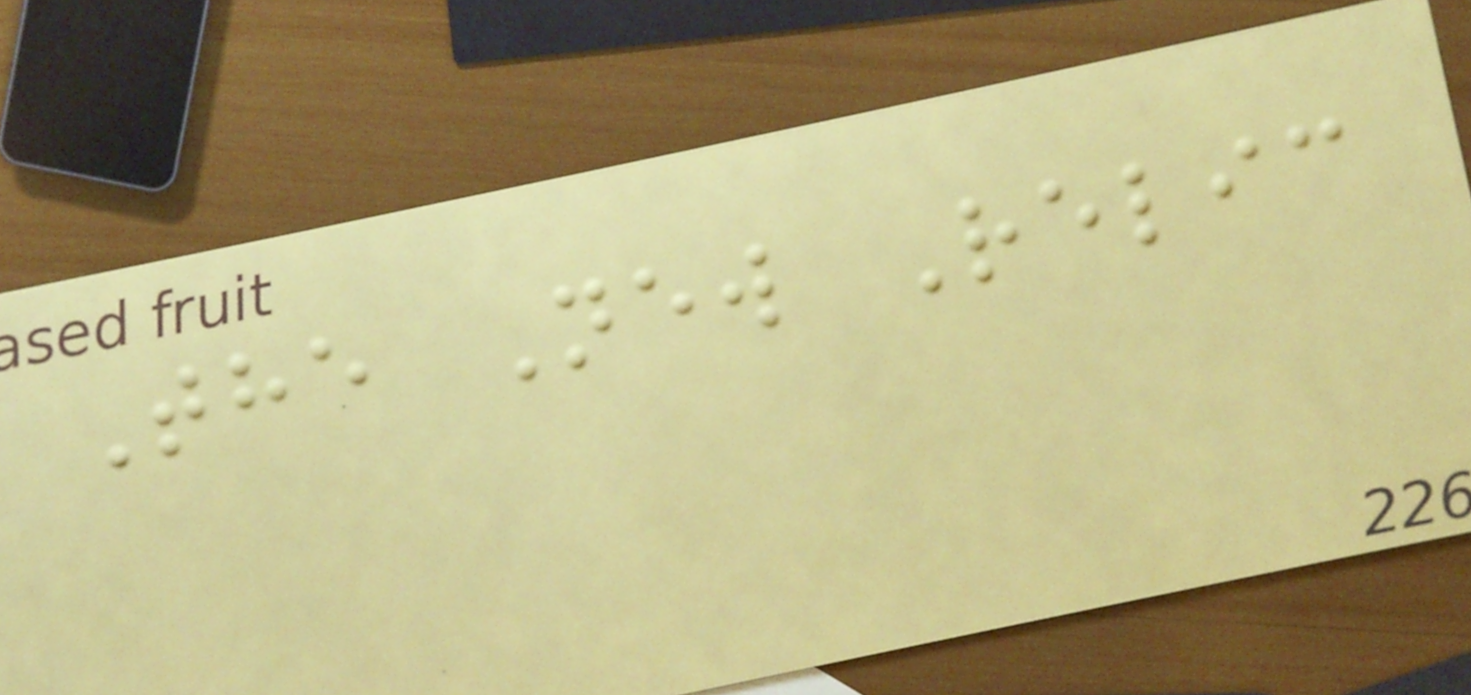The New Relic
